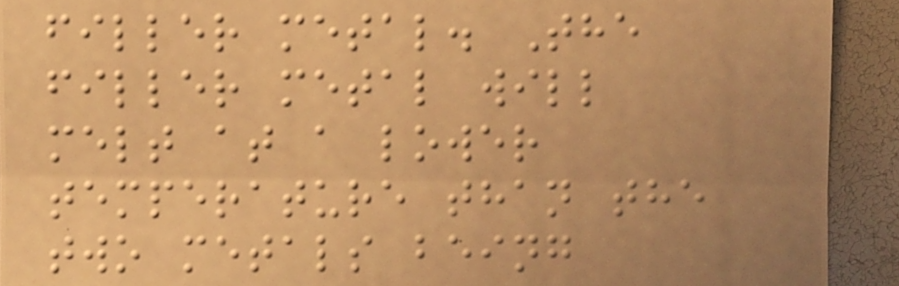filler metal. The
filler metal will
melt at a lower
temperature than the
two metals being
